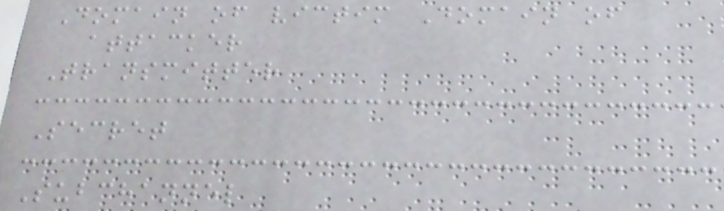Domain of victim Domain of
attacker
Transmitter
Secret
Subchannel
